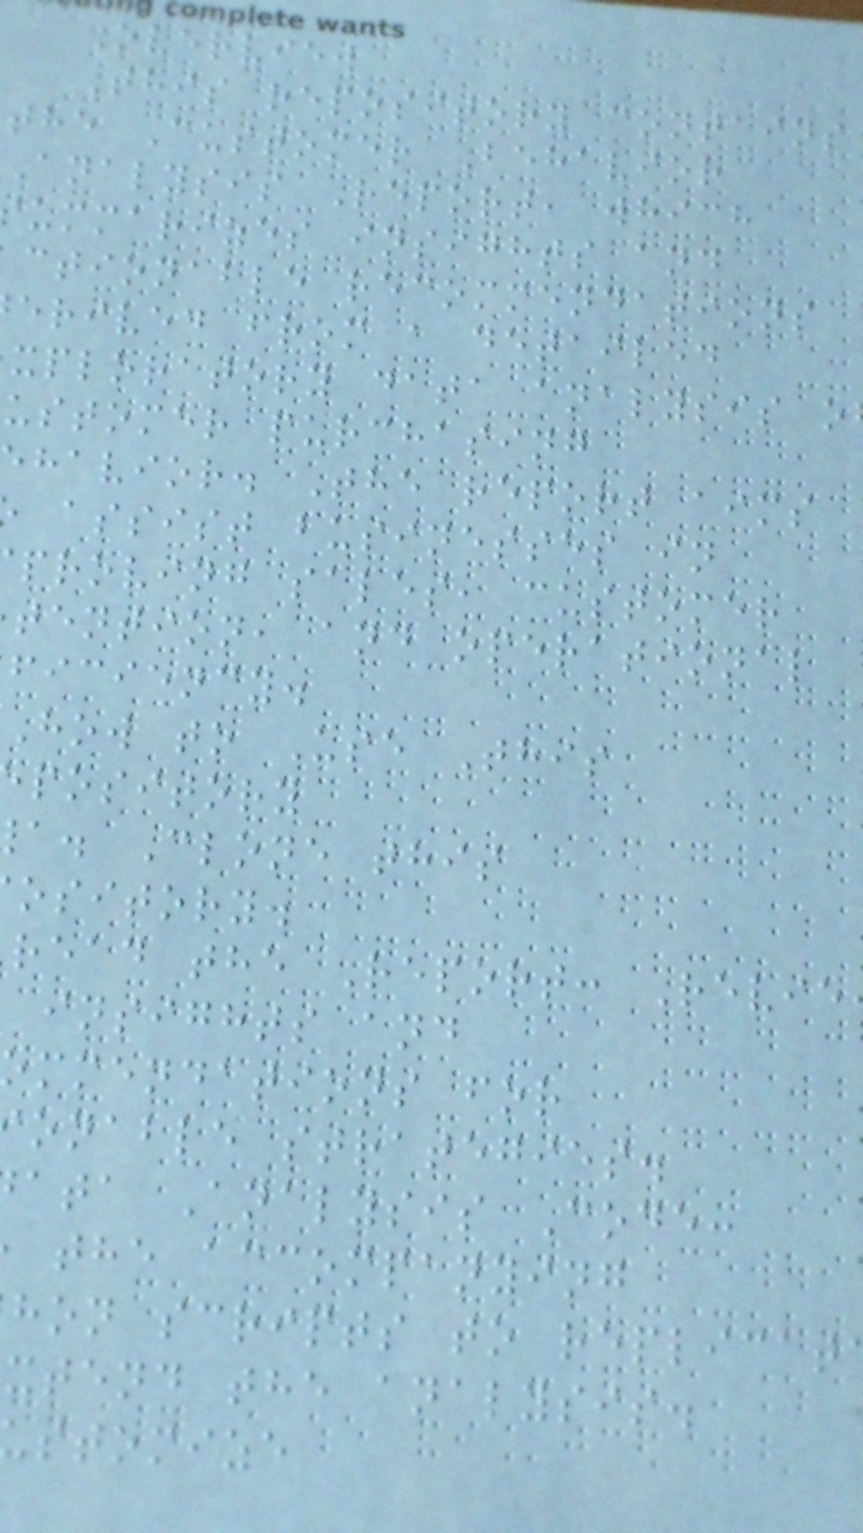Overview
This repository contains
the Customer Behavior
Analysis Report, which
ummarizes insights and
ctionable recommendations
erived from a detailed
xploratory data analysis o
ustomer purchasing
havior. The report aims
assist businesses in
proving sales, customer
tention, and operational
ficiency.
How to Use This
pository
a. Clone this
ository.
read the Report: Revie
insights and
ommendations for
onable strategies.
ata Analysis Code:
the accompanying
hon scripts to replicat
xtend the analysis.
stomize
